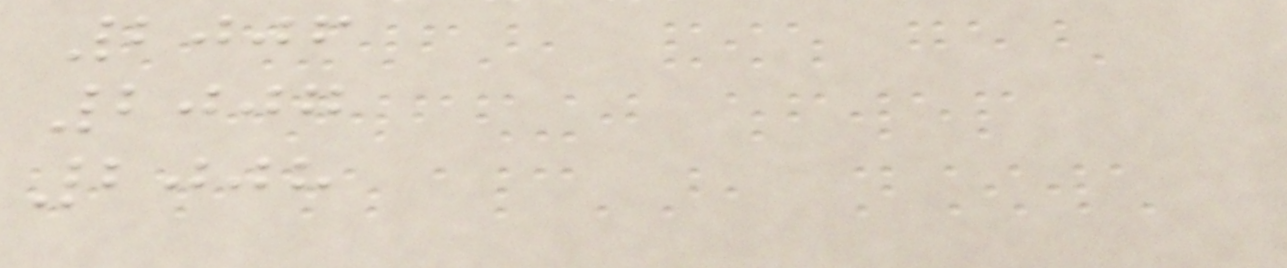2006
2007
2008
